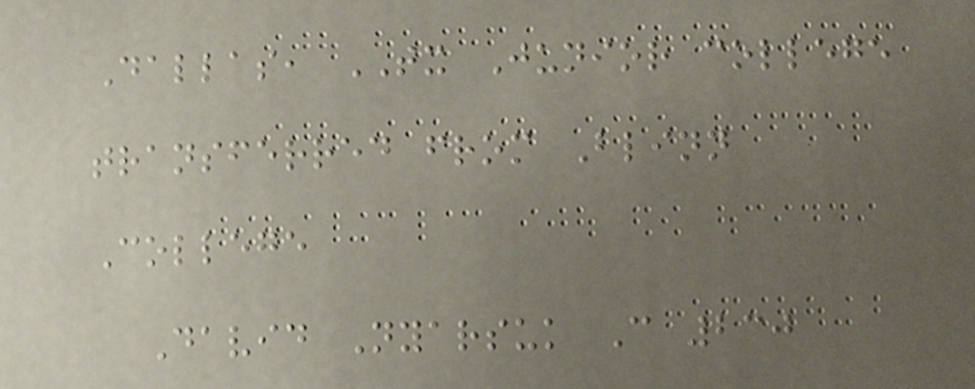Dallas, TX Junior college
transferred from Blinn
College
David Nyarsuk C 230
